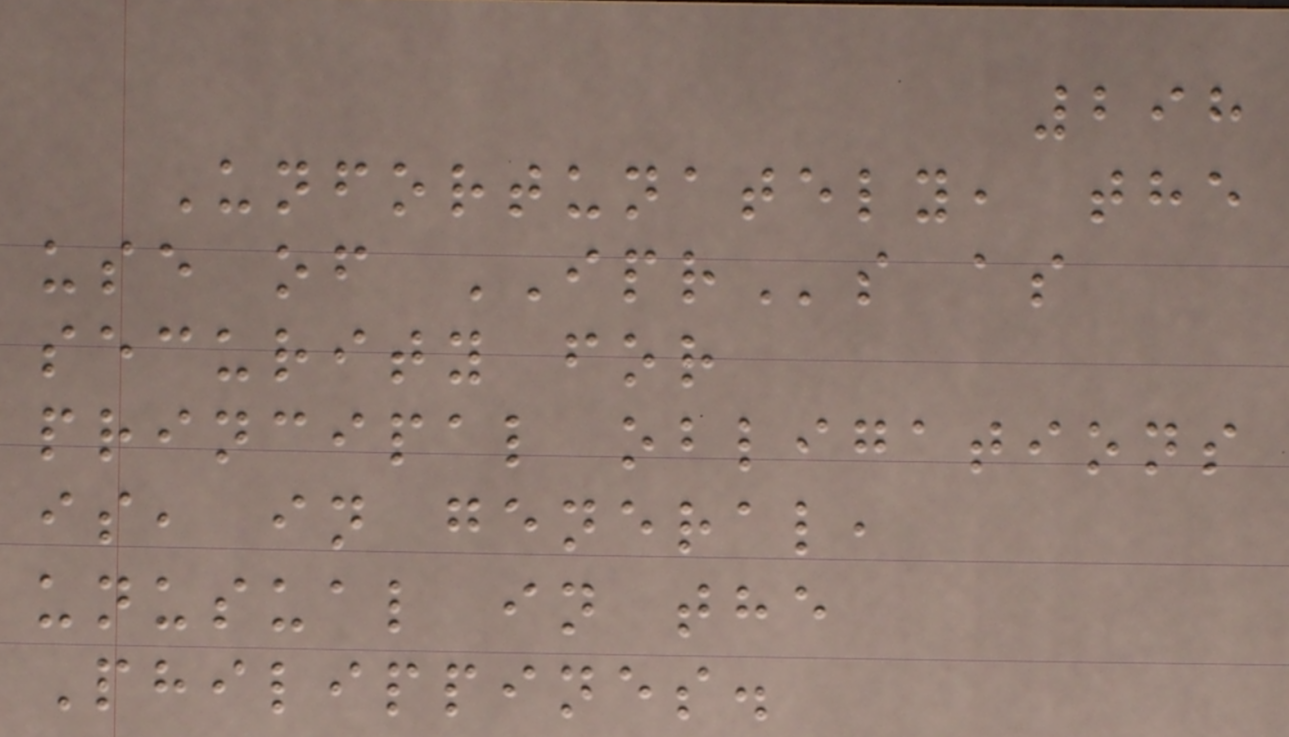298
Unfortunately, the
use of IPRs as
security for
principal obligations
is, in general,
unusual in the
Philippines.
